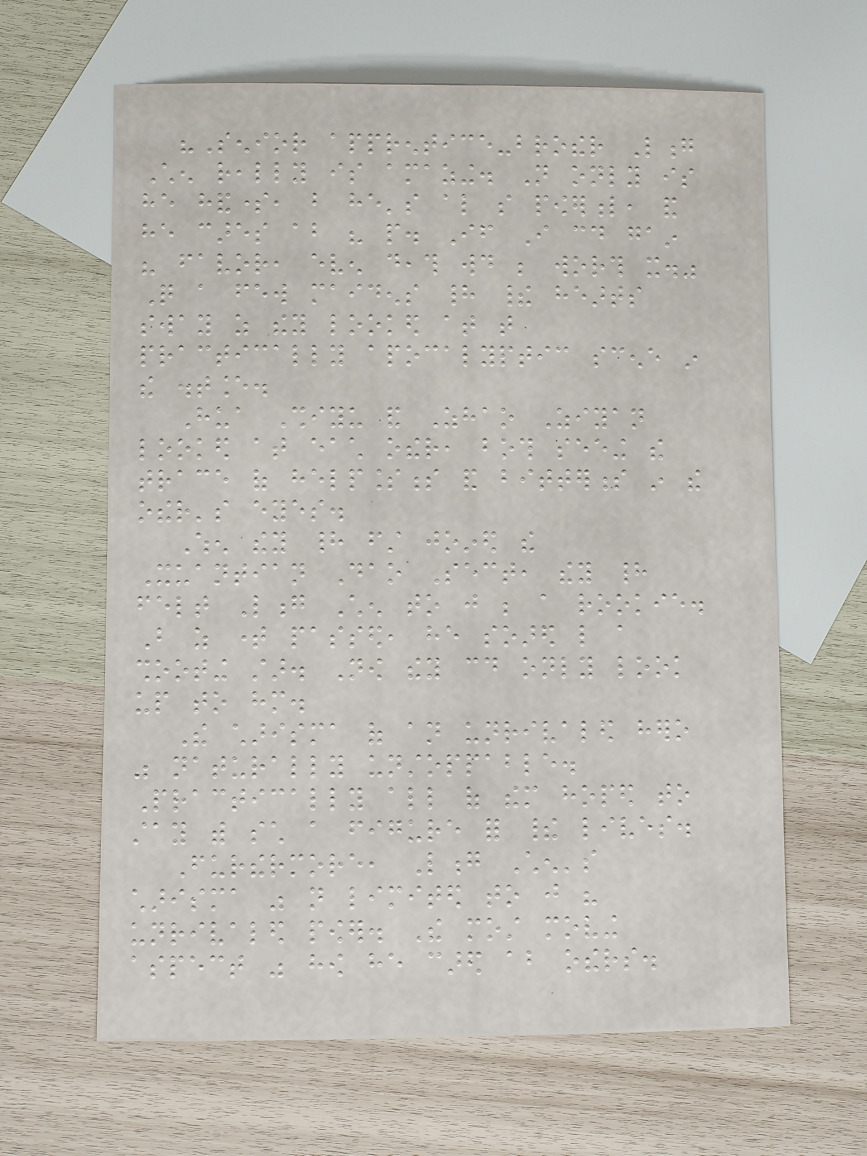"Senior apprentice-brother Long
Chen really is amazing. Not only is
he handsome, but he's also so powerful, and
he cares about his people. If I could gain
his favor, even death would be worth it."
Quite a few maidens had their hearts
sway as they looked at that
practically apocalyptic scene in
the distance.
Hua Shiyu and Zhao Ziyan
looked at each other, both seeing the
trace of helplessness and bitterness in the
other's eyes.
When they had first joined the
Xuantian Dao Sect, they had
felt Long Chen to just be a rookie.
But as time passed, he soared like a
shooting star. Now they could only look
up to him.
The charisma of an unrivaled hero
was naturally unstoppable.
Practically all of them hoped to
stay with such a figure for their lives.
Furthermore, Long Chen's
charisma was not limited to just his
unrivaled power. The most moving
aspect was how he cared about others.
